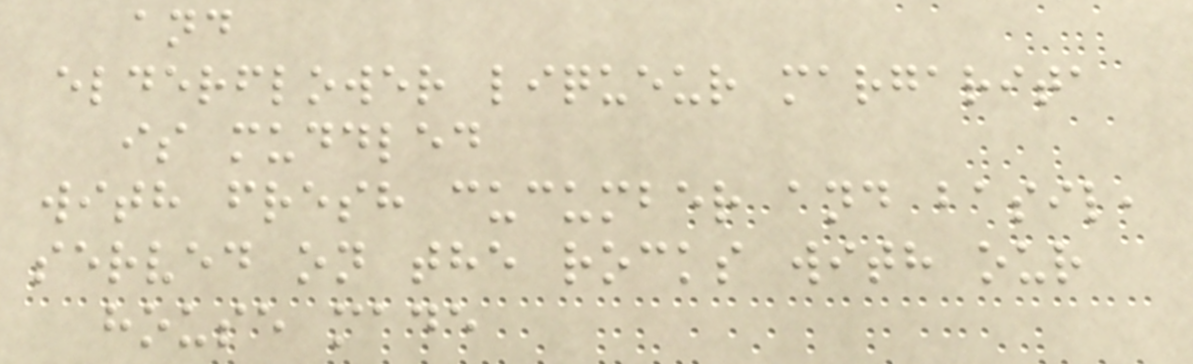and
elderflower liqueur margarita
is muddled
with fresh cucumber and basil,
served on the rocks with our
house made
